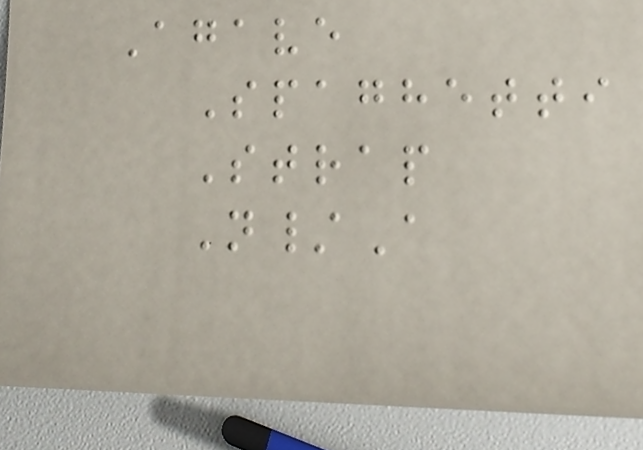Agave
Spaghetti
Strap
N/A
